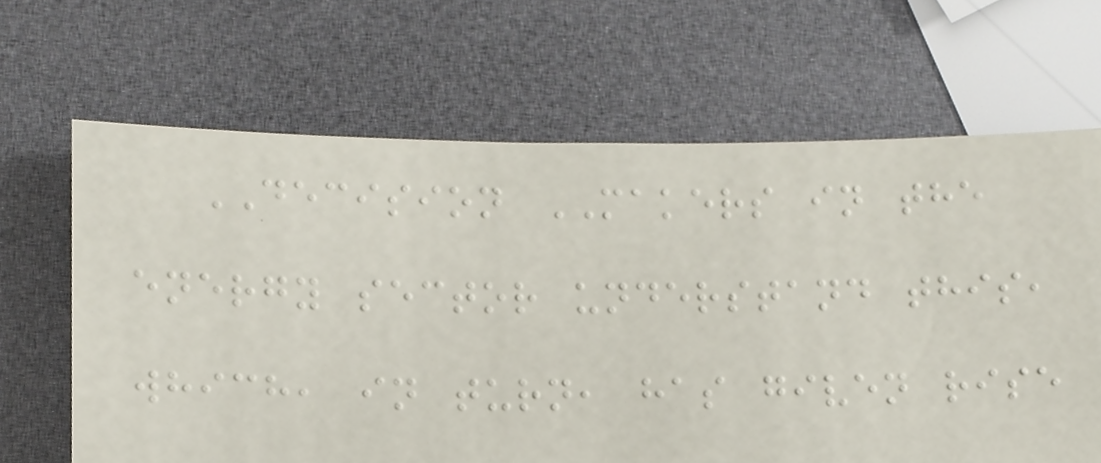DECISION MAKERS in the
energy sector understand this,
which, in turn, has given rise
